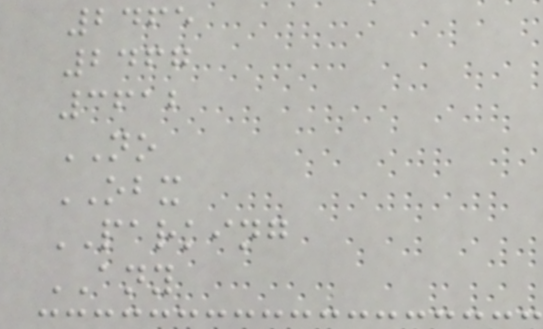2465
2467
3612
NO
OBX
PARKING
ANY
